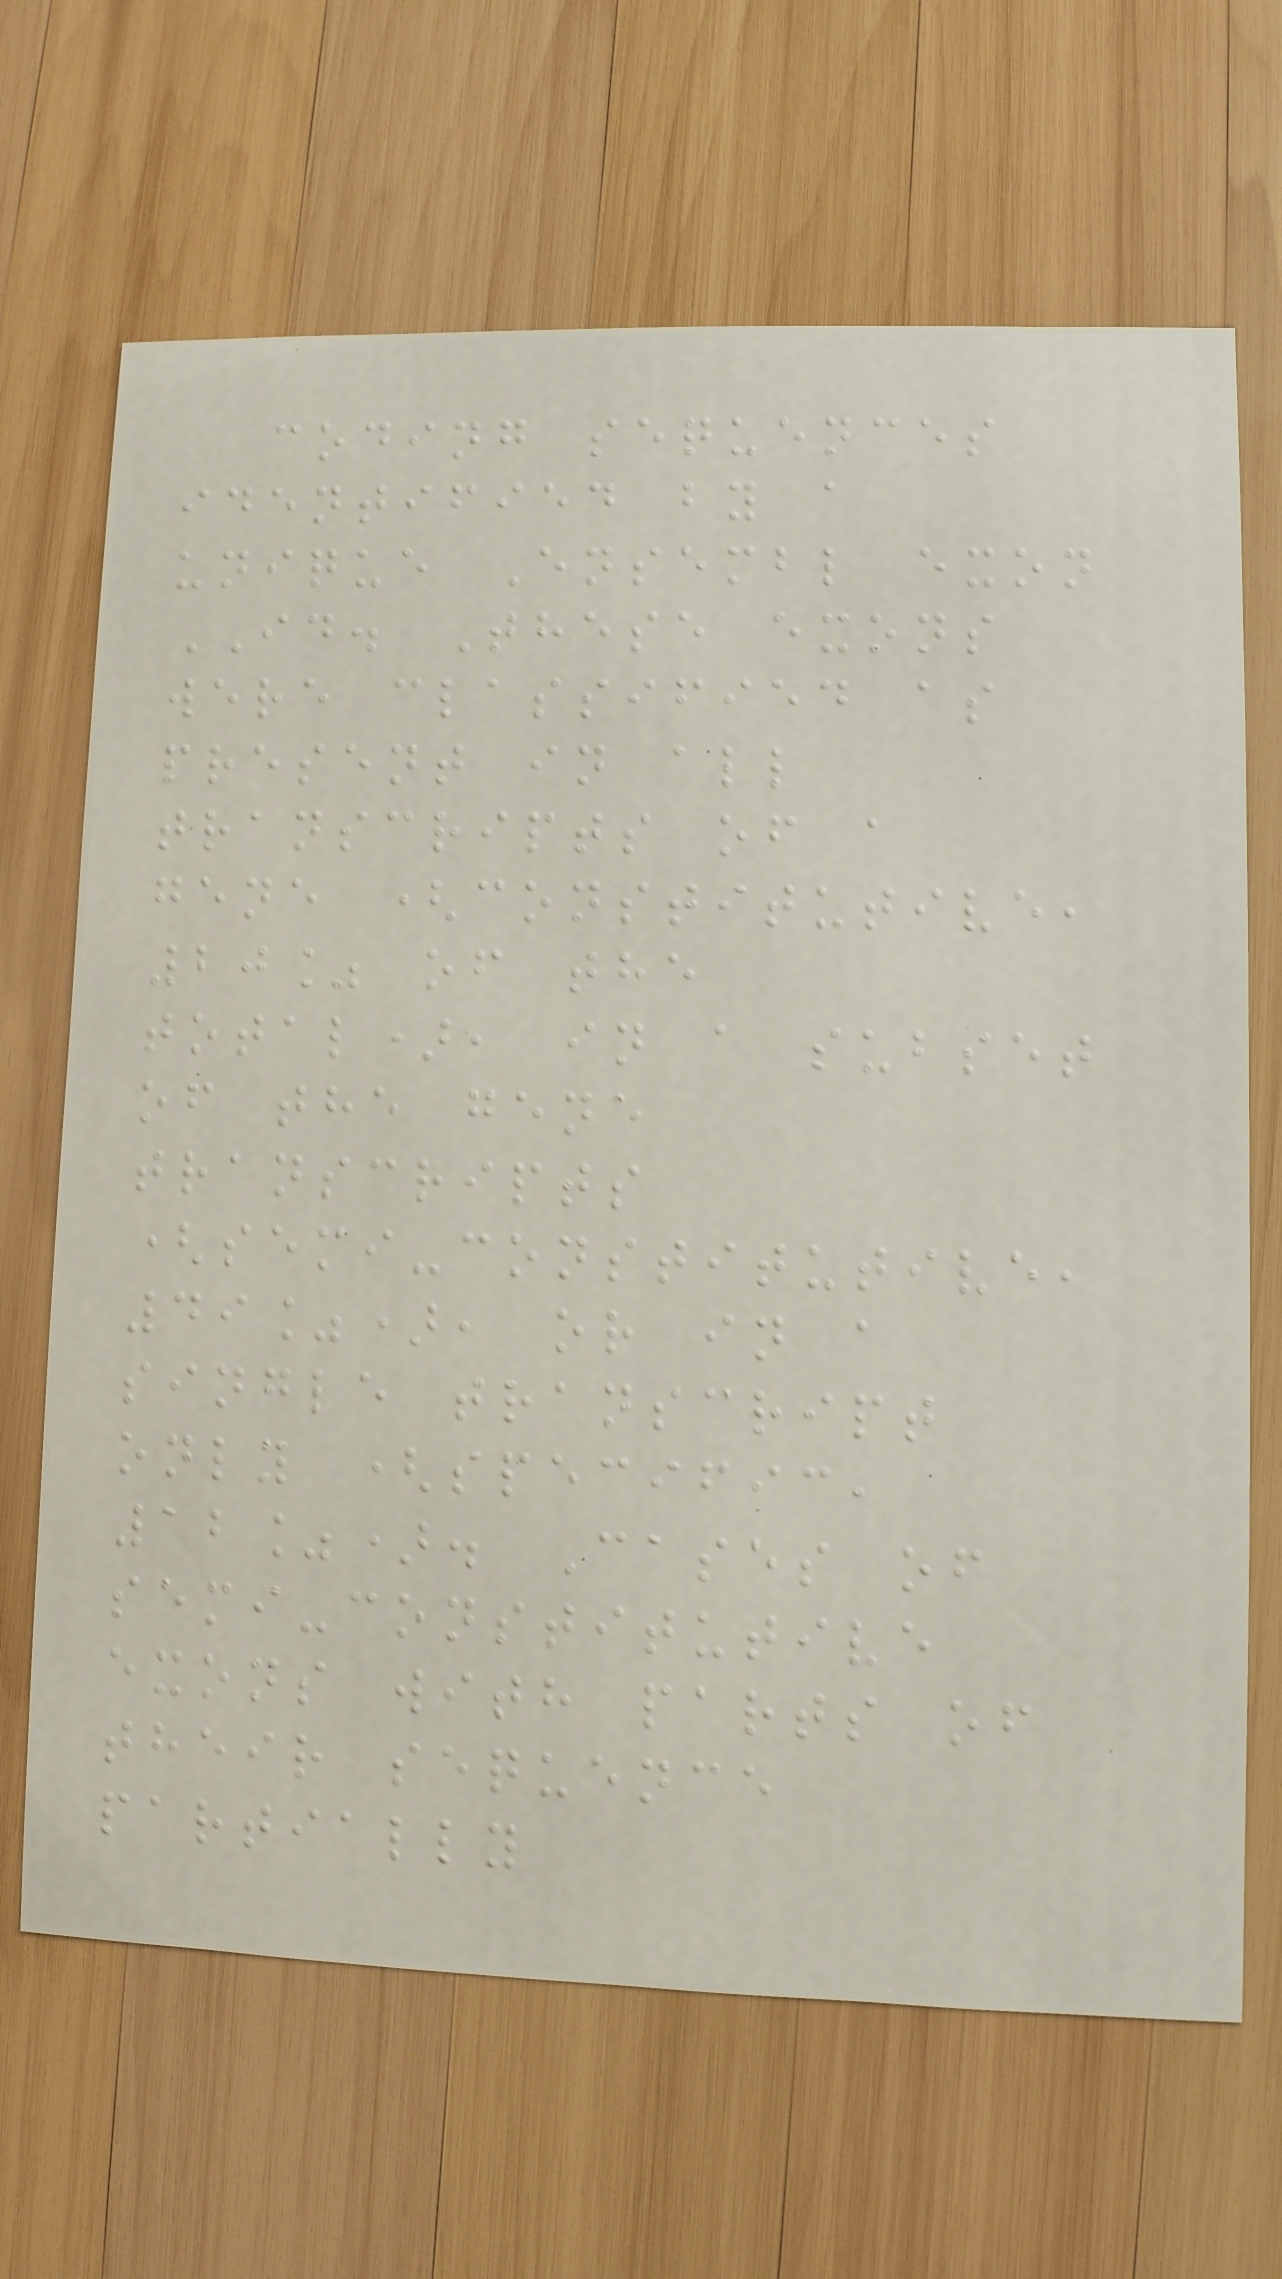coding sequences
identified by a
unique Ensembl exon
ID. These exons
were classified as
present in all
transcripts of a
gene (constitutive,
20% of the
total), in a subset
of the gene
transcripts
(semi-constitutive,
49%), or in a
single transcript
only (specific,
12%). Cases of
semi-constitutive
exons with parts of
their sequence
partially
